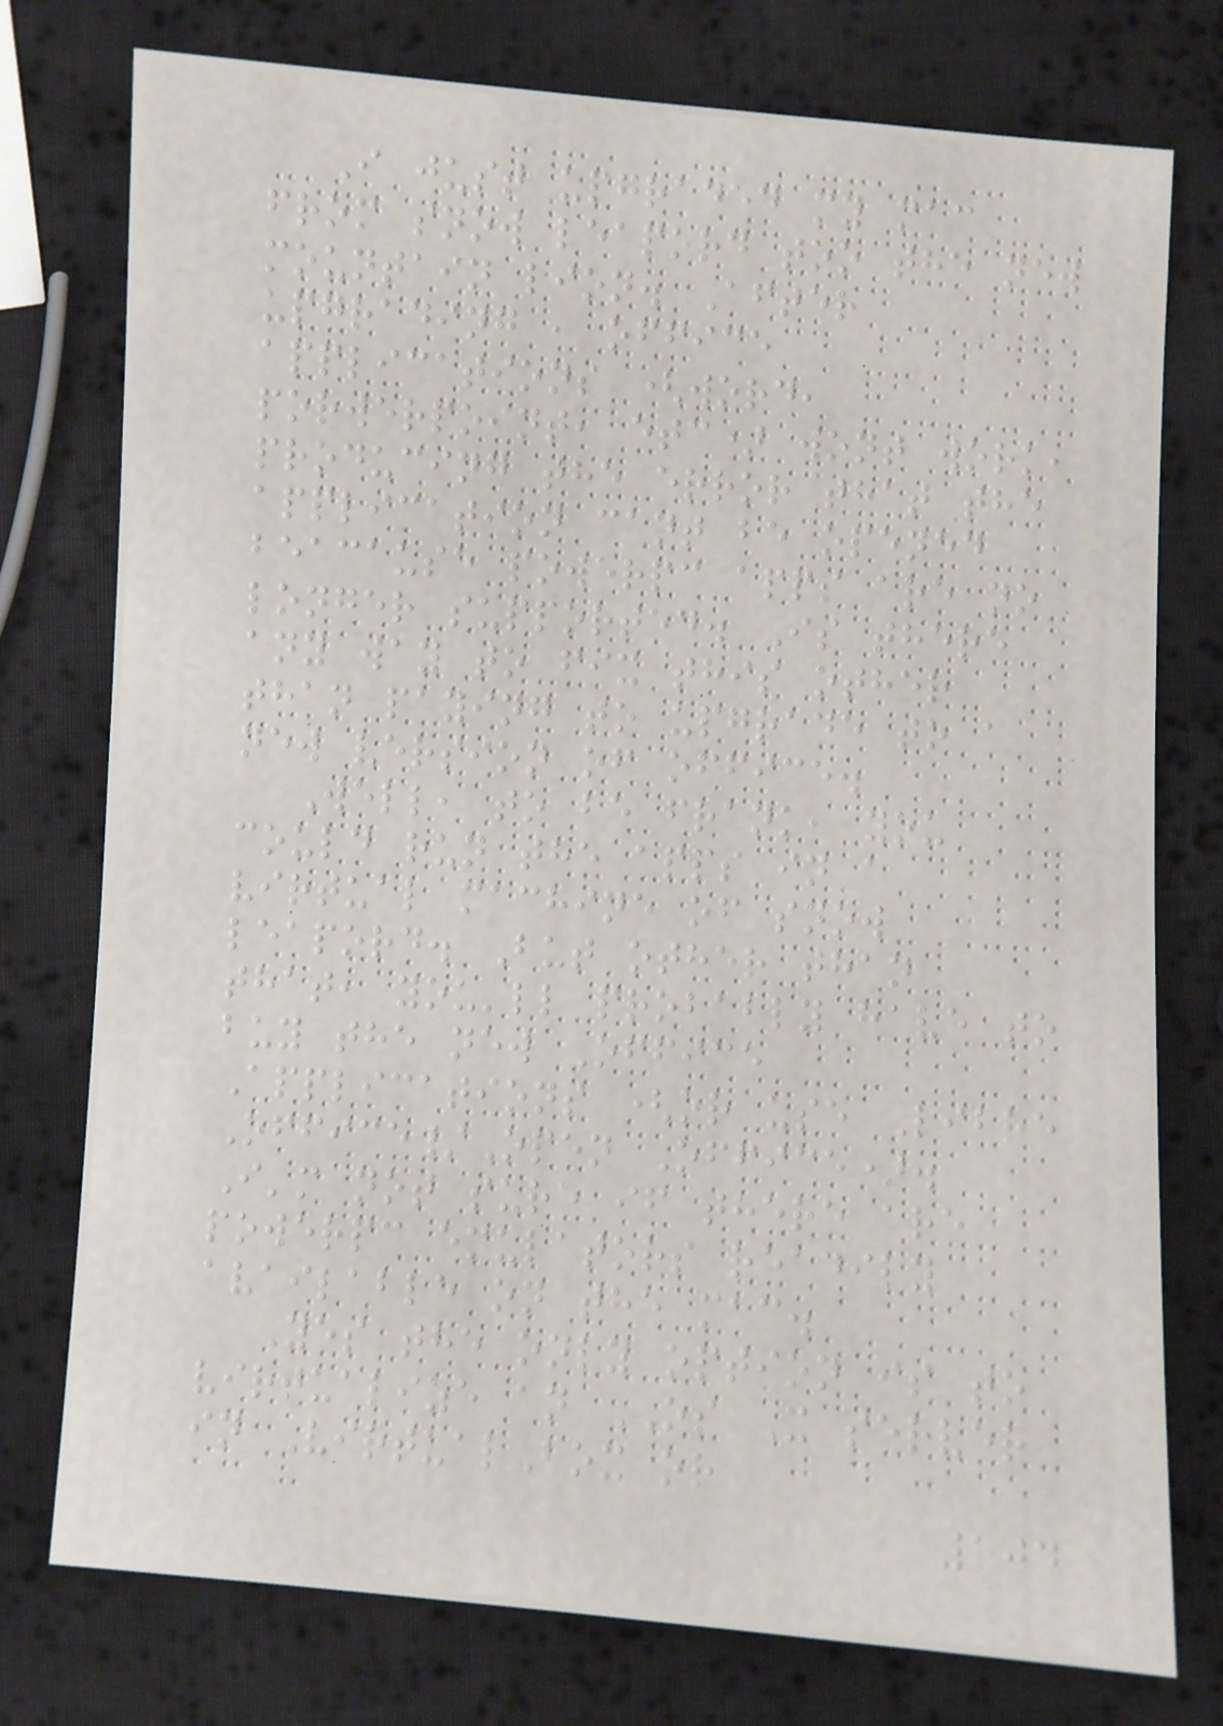I just upgraded my mac
from snow leapord too the new
mountain lion. After
upgrading , office
applications (word,
porwerpoint, etc) wont work,
producing the error that the
application cant be opened
beacause powerpc apps are no
longer supported. Is there
any way to fix this other
than paying to upgrade to a
new version of office.
Well, to be frank, you
could run the apps in a
virtual machine of snow
leapord. But other than
that, you'll probably have to
buy the new Office
Applications (or use Libre
Office/Open Office).
I'm not sure if there are
powerpc emulators readily
available on the mac.
Yes the only option is to
virtualize an OS X server
in VirtualBox or
104
